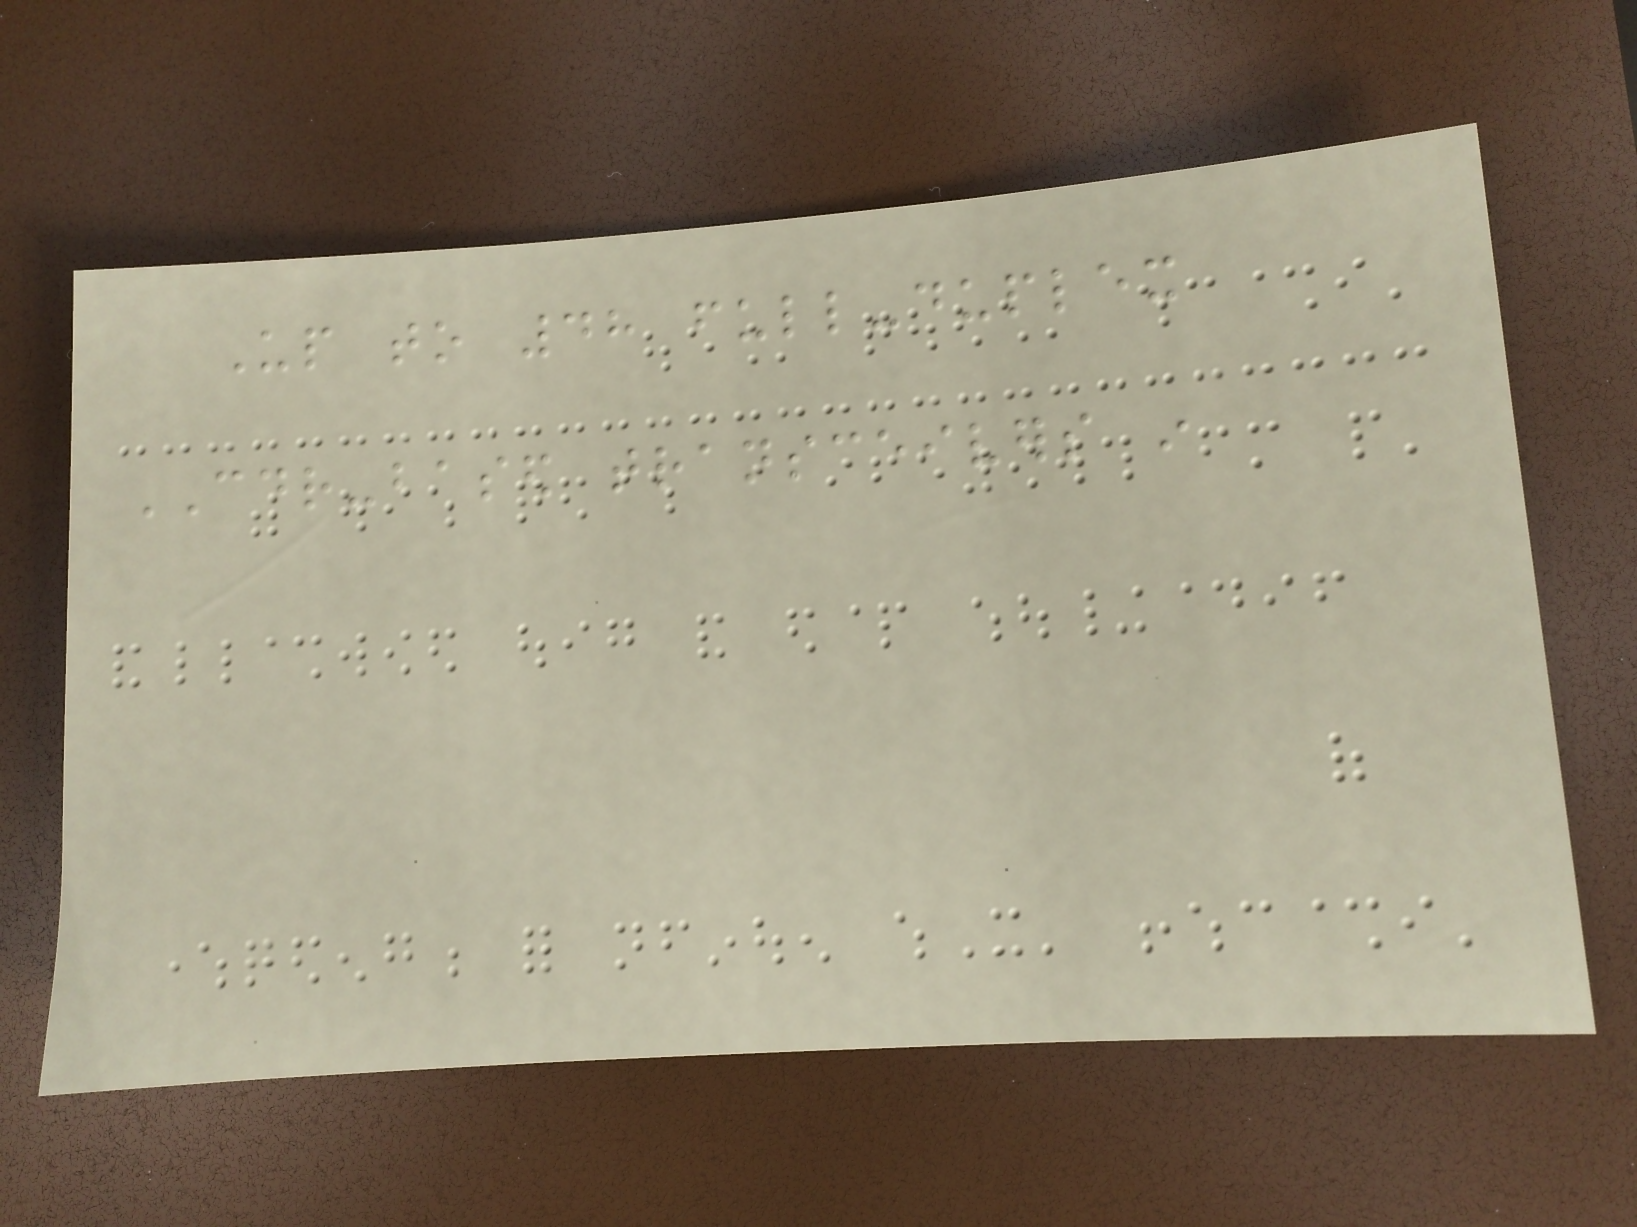Up to 48 full-duplex
CDR-based transceivers in
